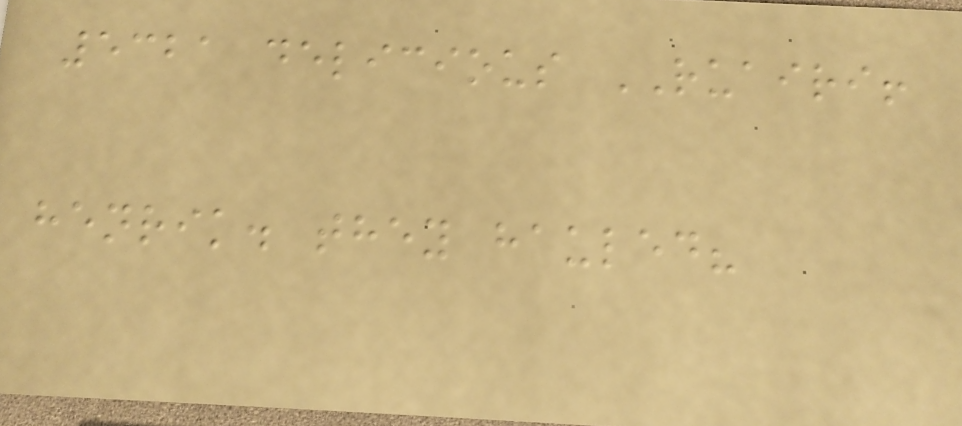5321 delicious RUAIRI!
henrik. they hauled?
